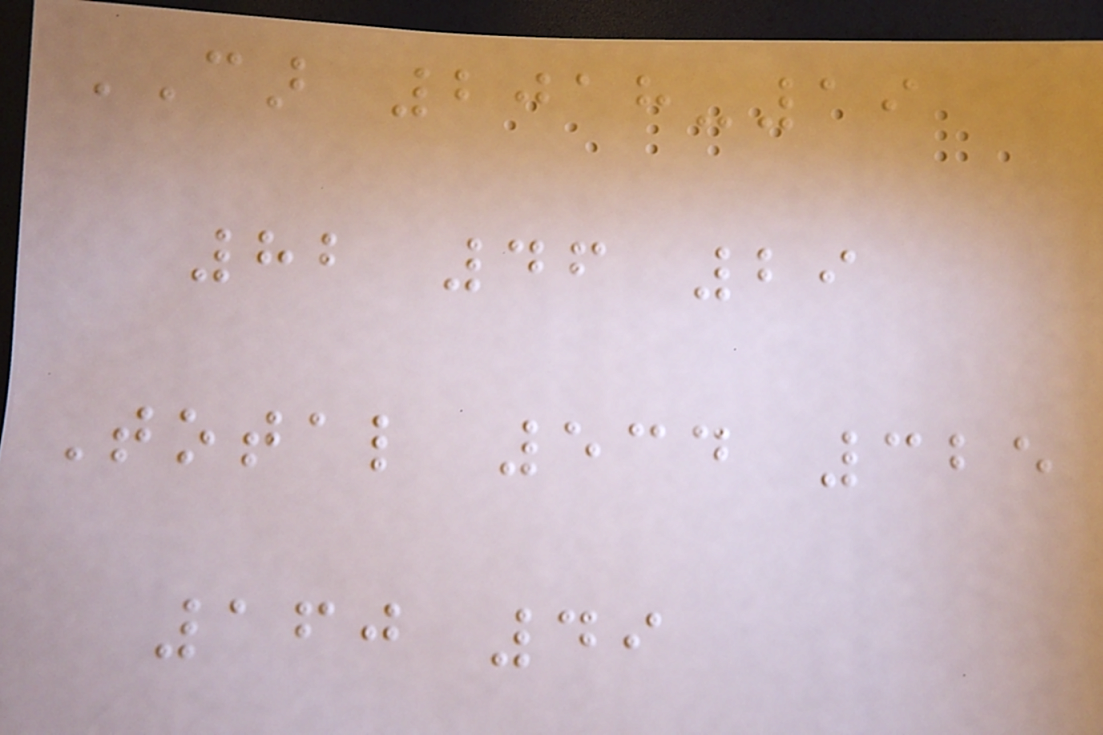CAR 2018-19
82 46 29
Total 534 325
160 49
